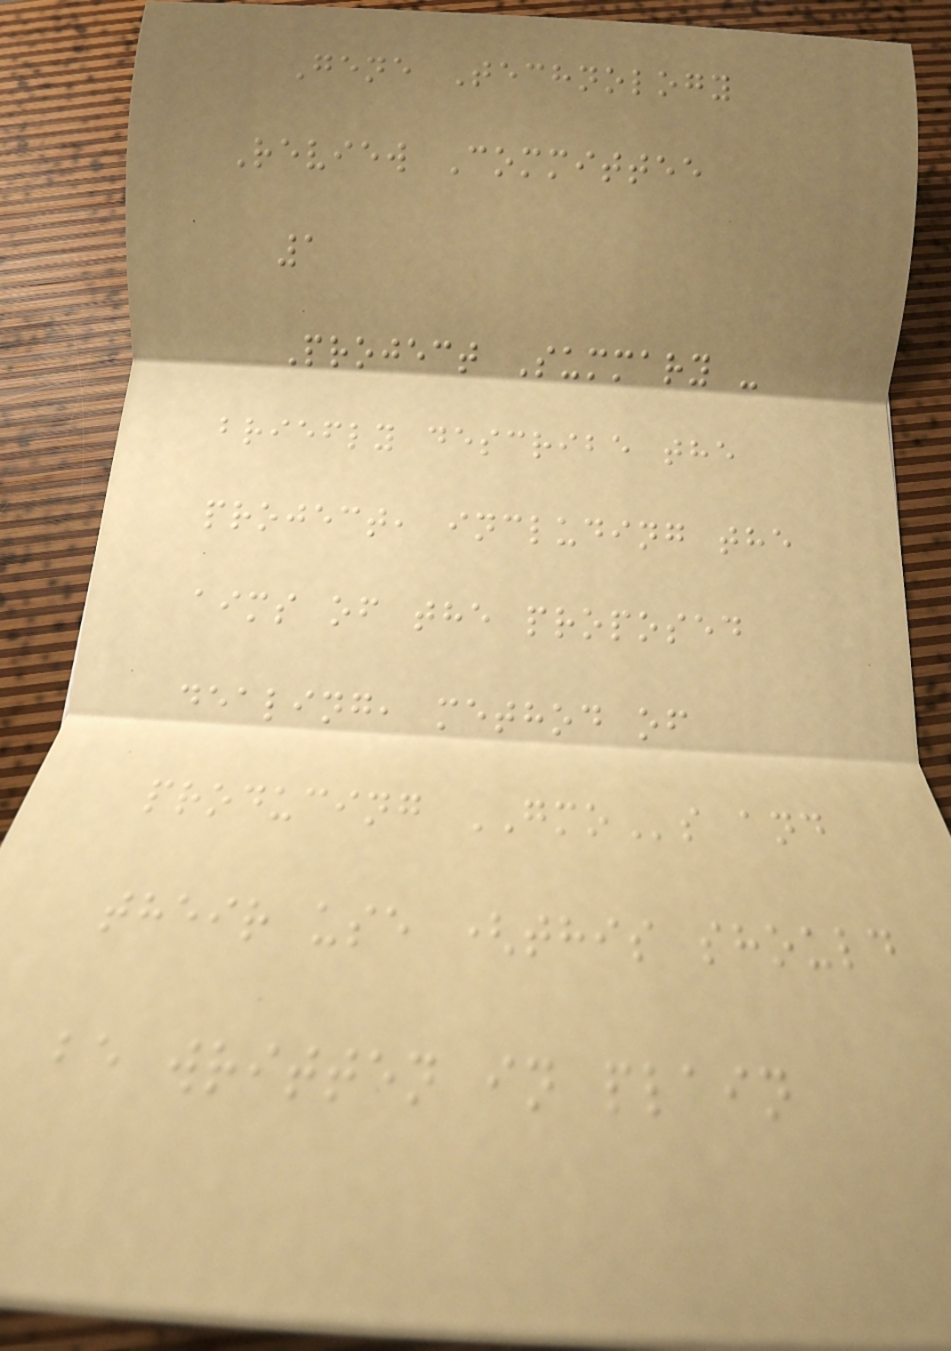Gene Technology
Review Committee
1
Project Summary -
briefly describe the
project, including the
aims of the proposed
dealing, method of
producing GMOs and
their use (this should
be written in plain
